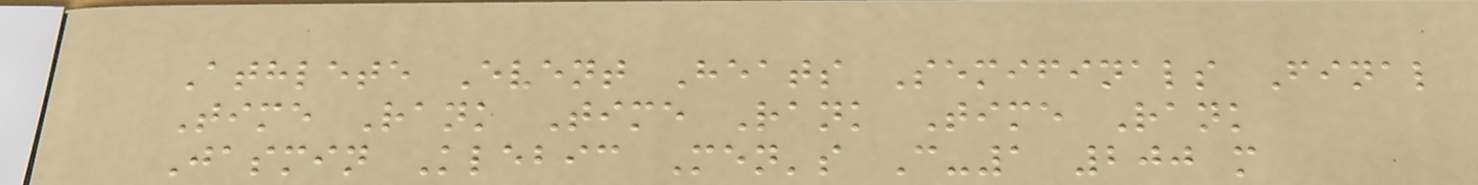Athlete Event Heats Semifinals Final
Time Rank Time Rank Time Rank
Jasmin Klebic Men's C-1 200 m
